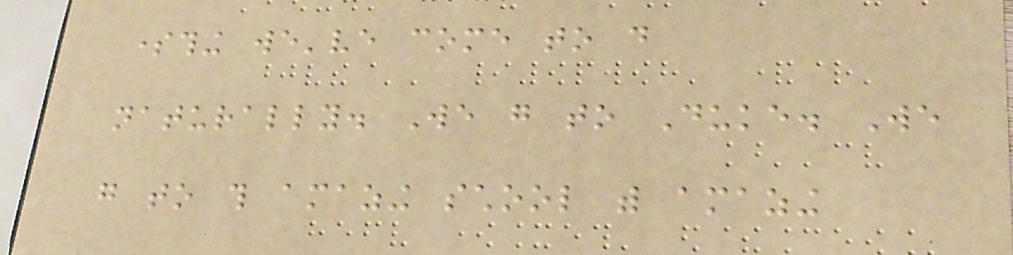something we've come to do
naturally. We go to Duke. We
go to this amazing school with amazing
